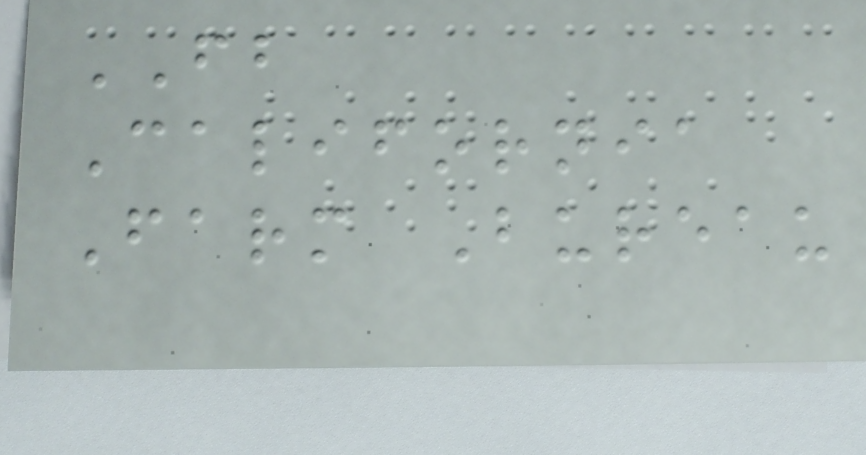FB
California
Farm Bureau
